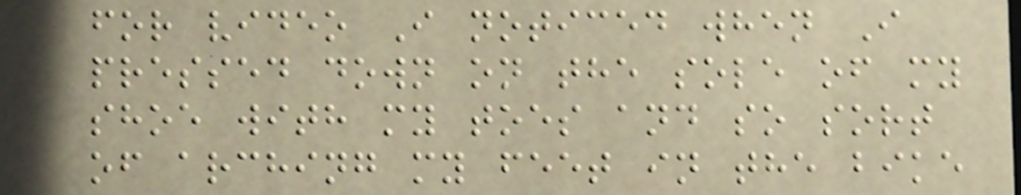for video I noticed when I
pressed down on the sole of my
shoe with my toes and so sort
of arching my feet in the bike
